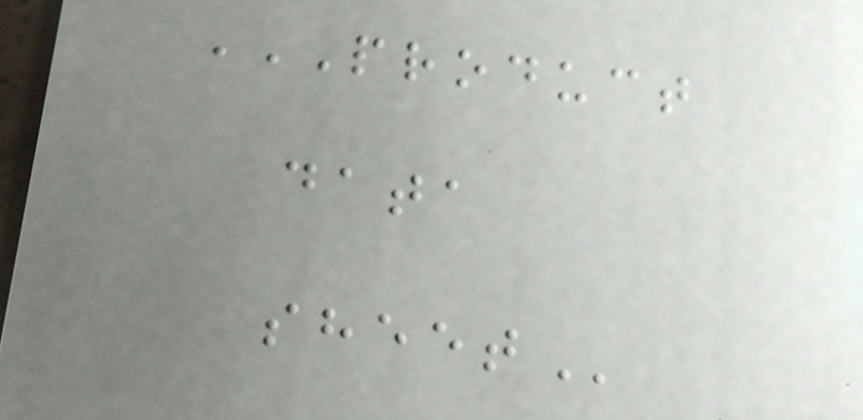PRODUCT
DATA
SHEET
